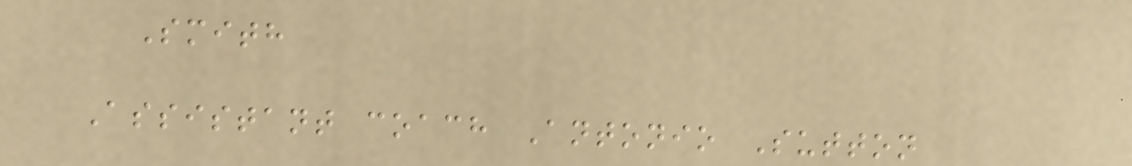Smith
Assistant coach Antonio Sutton
